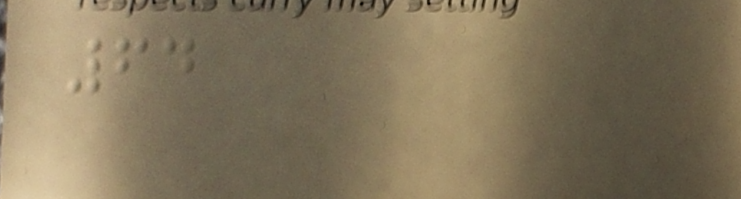64
